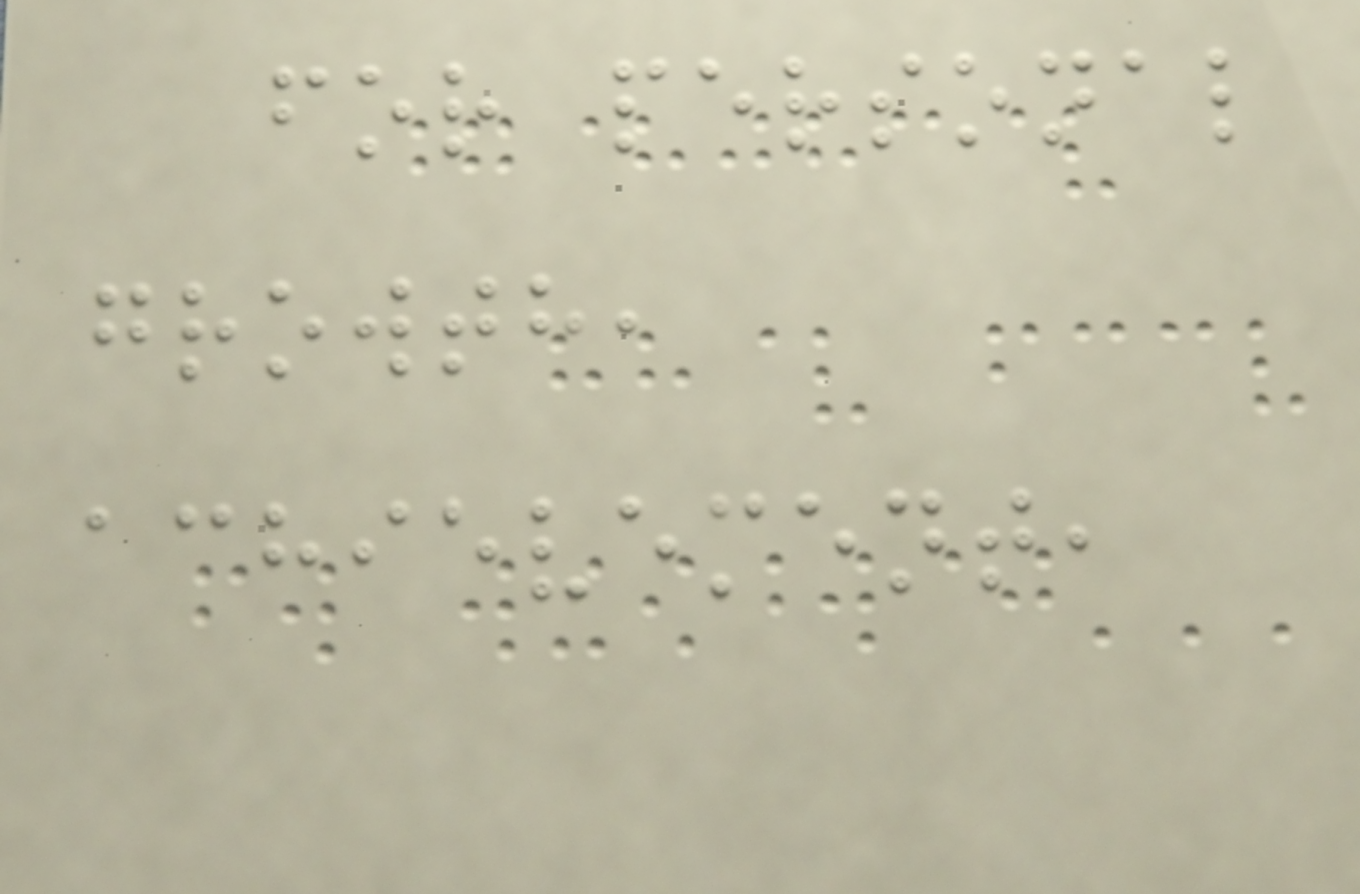for personal
growth,
achievement,
